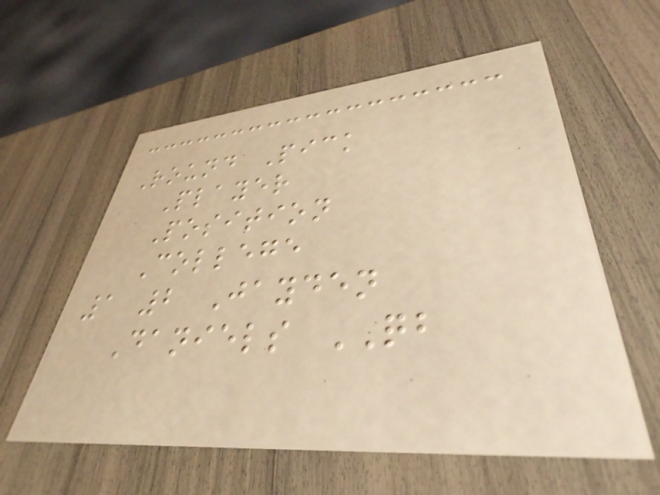Round Pick
Player
Position
College
1 2 Jayden
Daniels QB
